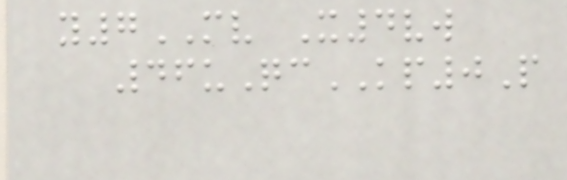y7MV X4vw
46uQcKP0P
